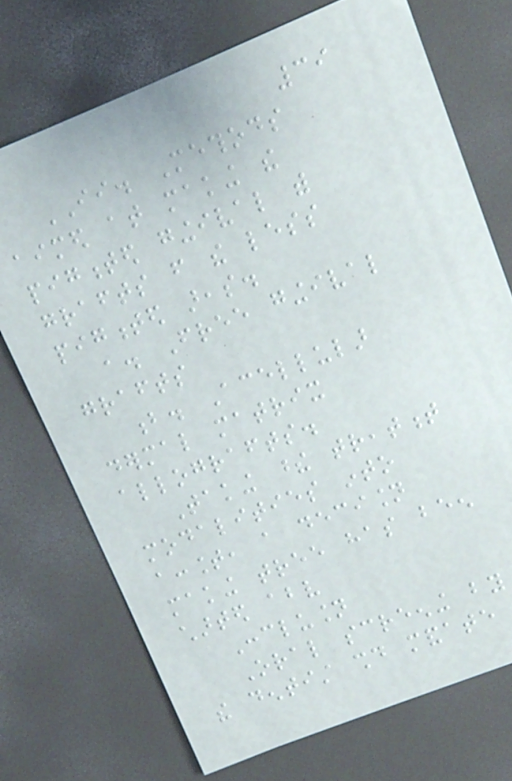39
II. Methods
aimed at making the
pigmented gingival with
grafts from the less
pigmented areas.
a. Free gingival
grafts
b. Acellular
dermal matrix
allografts.
Taking these treatment
modalities into
account, a decision
making tree has been
charted above
Conclusion
Oral screening by
the dentist should mandate
